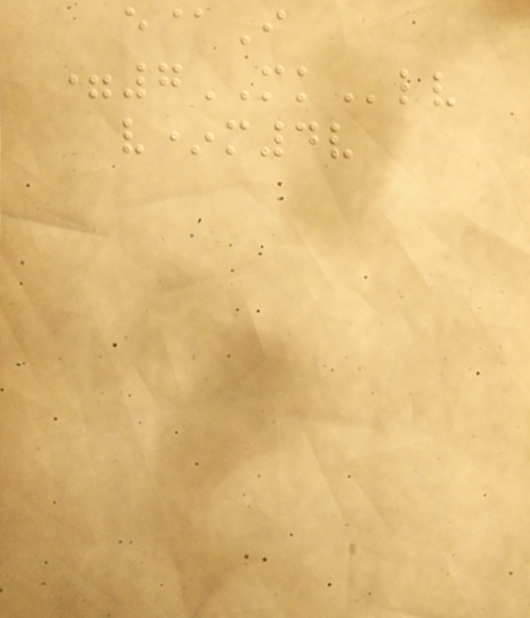e@I
=7MKlv
v*m4v
